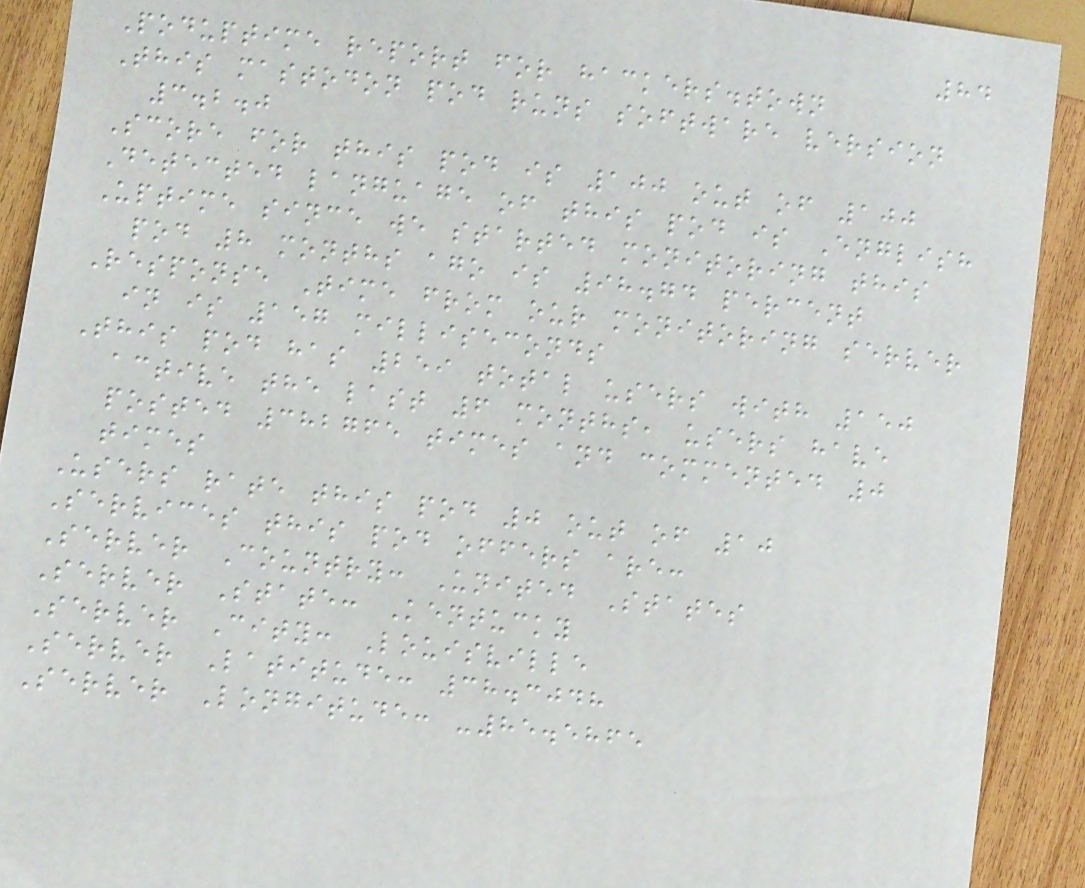84
Poduptime report for hackers.town
This mastodon pod runs software version
3.2.0
Score for this pod is 100 out of 100
Detected language of this pod is English
Uptime since we started monitoring this
pod 8 months ago is 98.74 percent
Response Time from our monitoring server
in is 157 milliseconds
This pod has 259 total users with 150
active the last 6 months, users have
posted 382765 times and commented 0
times
Users rate this pod 0 out of 10
Services this pod offers are:
Server Country: United States
Server State: Kentucky
Server City: Louisville
Server Latitude: 38.3048
Server Longitude: -85.5865
